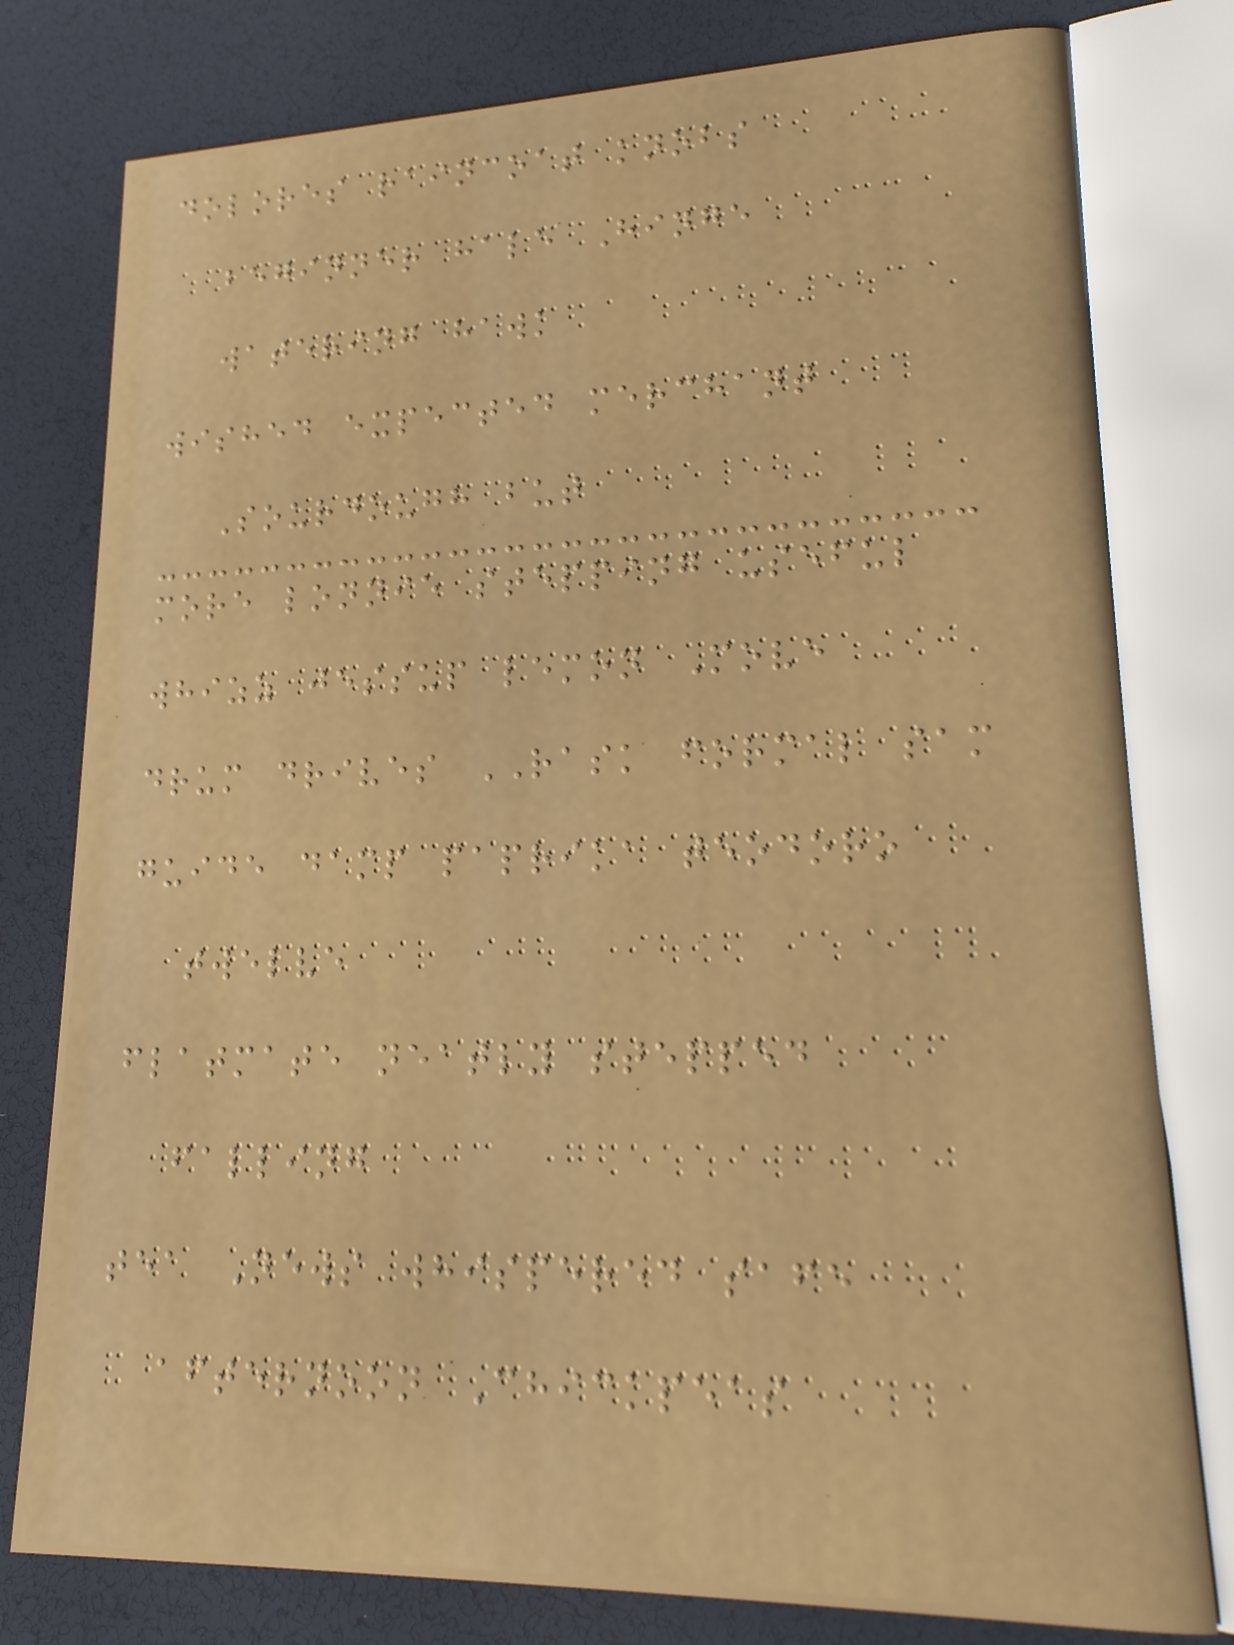dolores raincoat knobs
beginner hale Hinge
watering hawk
wished expected merchant
Sourdough but
more lonnie stepping useful
whizz jessup lemon Move
drum drives RASK formal sam
guide damp paprika teodoro
twelve
flatmate neatly stepped
falling
tea News whispered safe
afternoon Chickpeas
